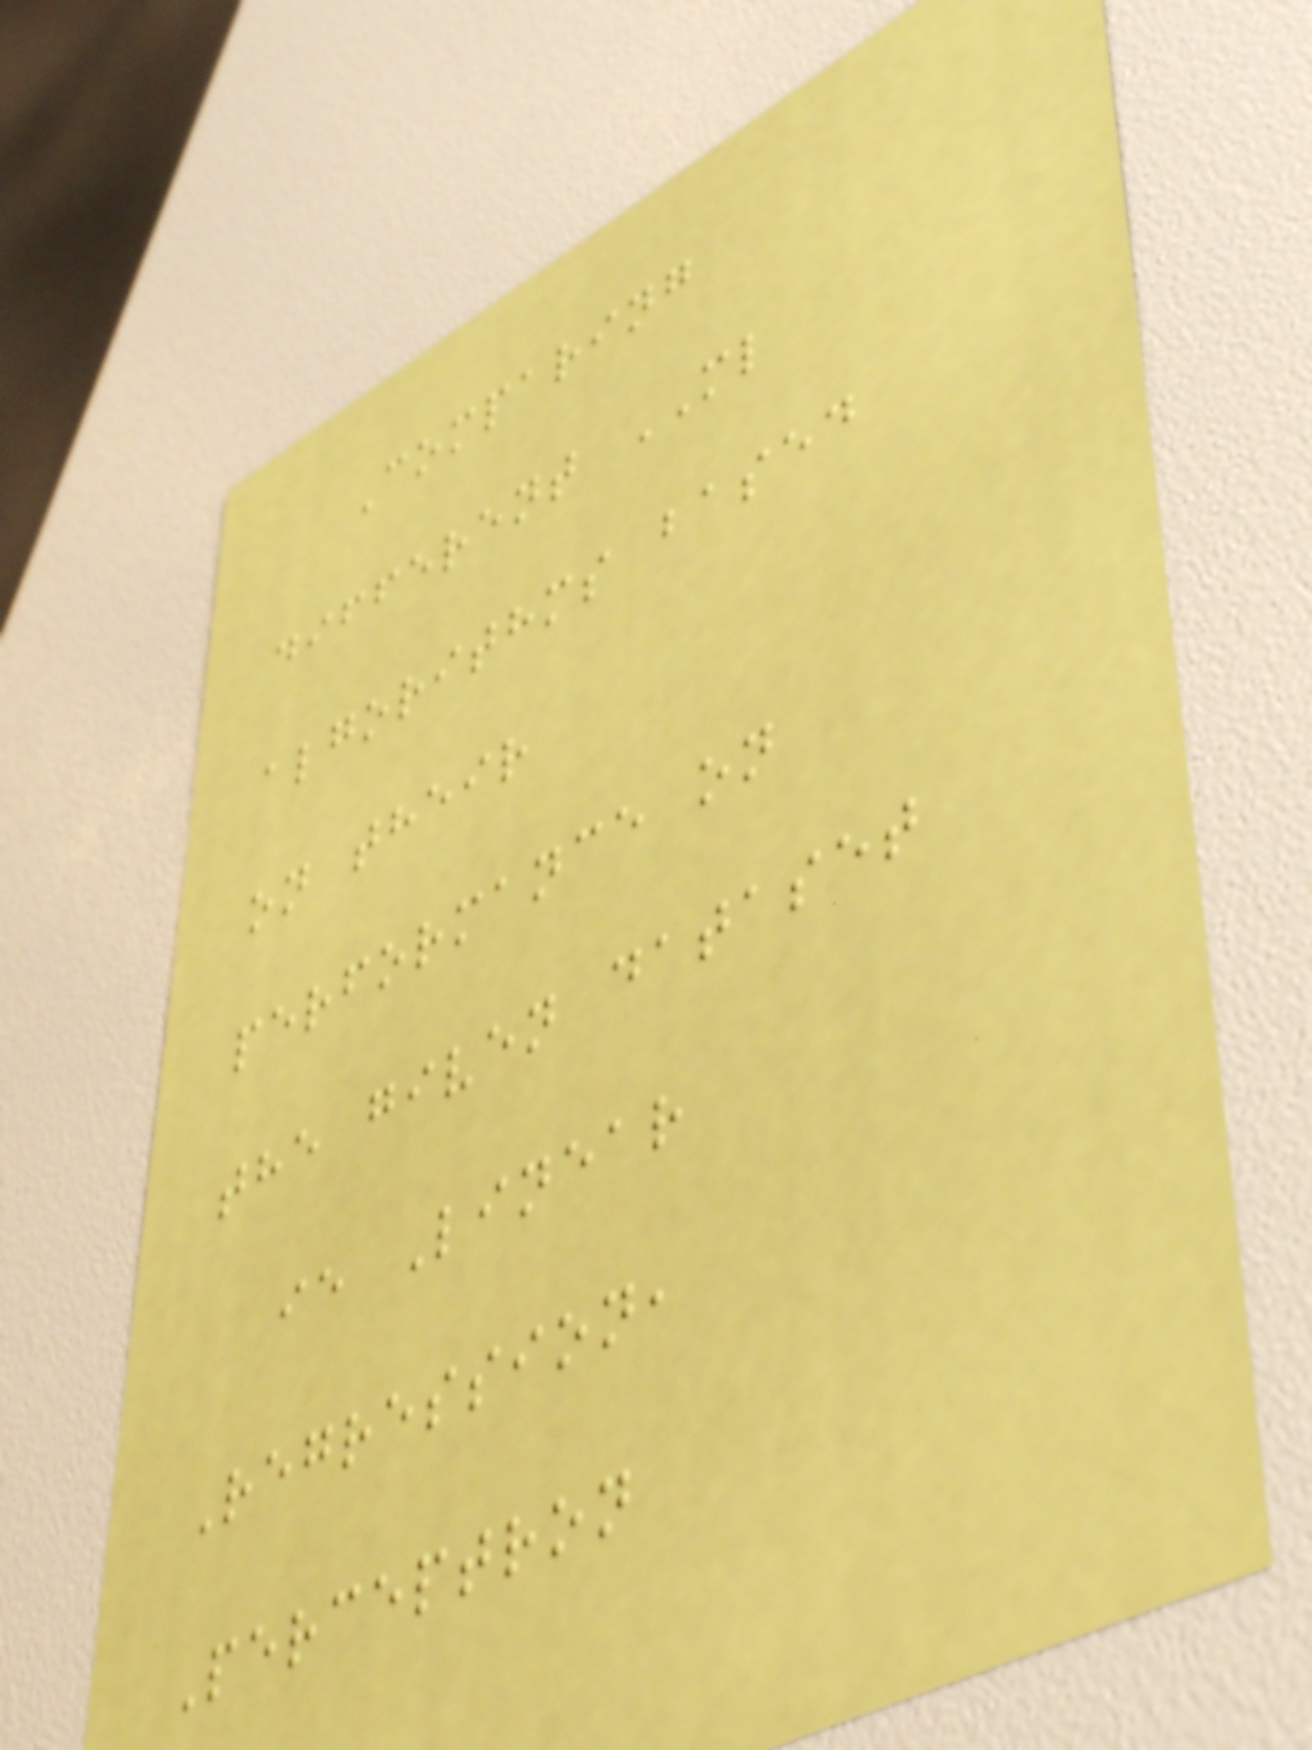Comparing
different ML
algorithms based
on their
performance on
the given dataset
ie Linear
Regression,
Perceptron
